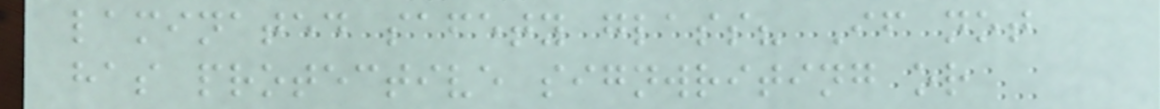laminated safety glass? If not
has protective signwriting or
